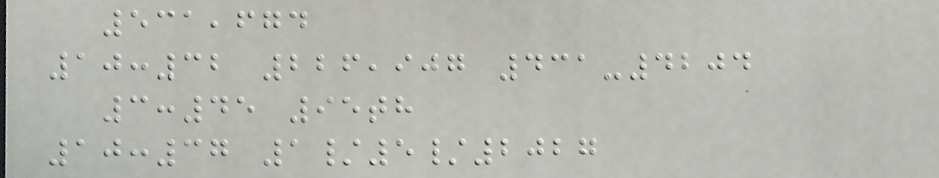531,674
10:32 226,907 431-4204
3:45 95th
10:37 1/5/2027
